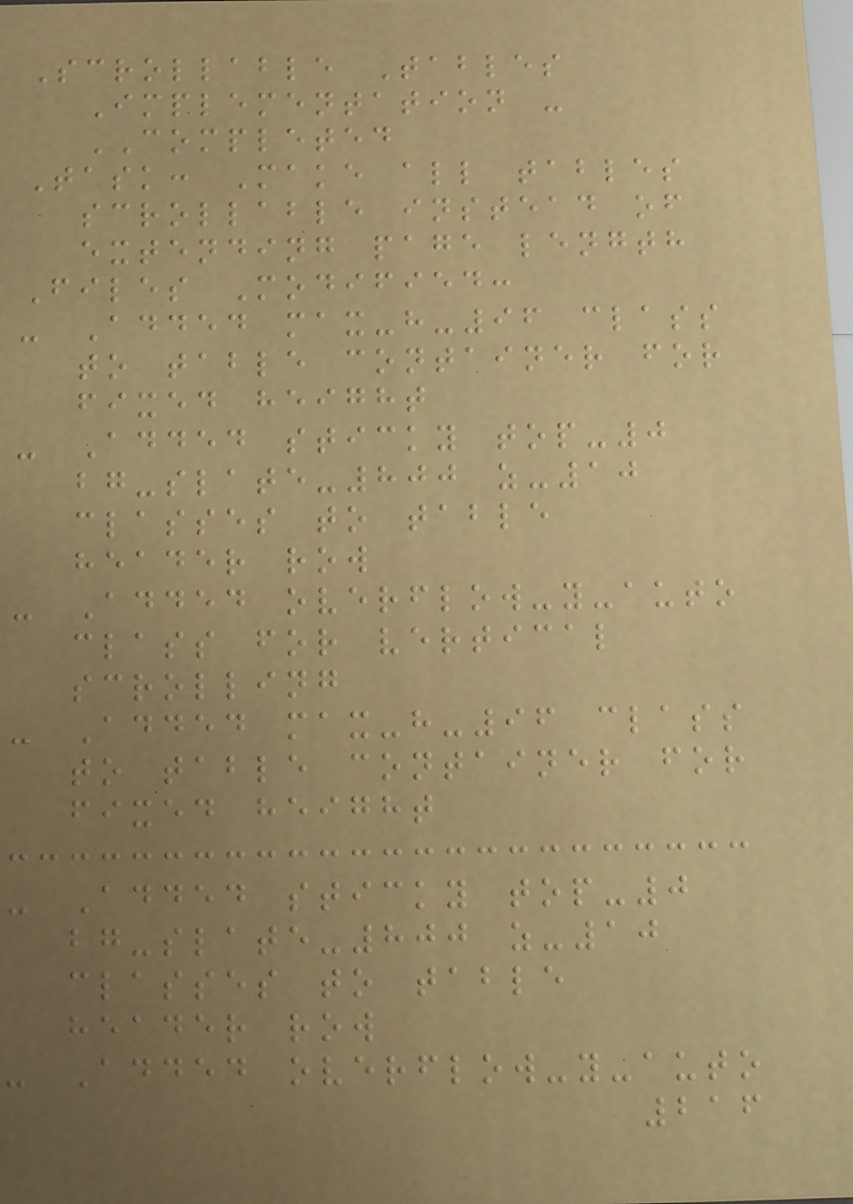Scrollable Tables
Implementation -
COMPLETED
Task: Make all tables
scrollable instead of
extending page length
Files Modified:
- Added max-h-96 class
to table container for
fixed height
- Added sticky top-0
bg-slate-800 z-10
classes to table
header row
- Added overflow-y-auto
class for vertical
scrolling
- Added max-h-96 class
to table container for
fixed height
- Added sticky top-0
bg-slate-800 z-10
classes to table
header row
- Added overflow-y-auto
216
